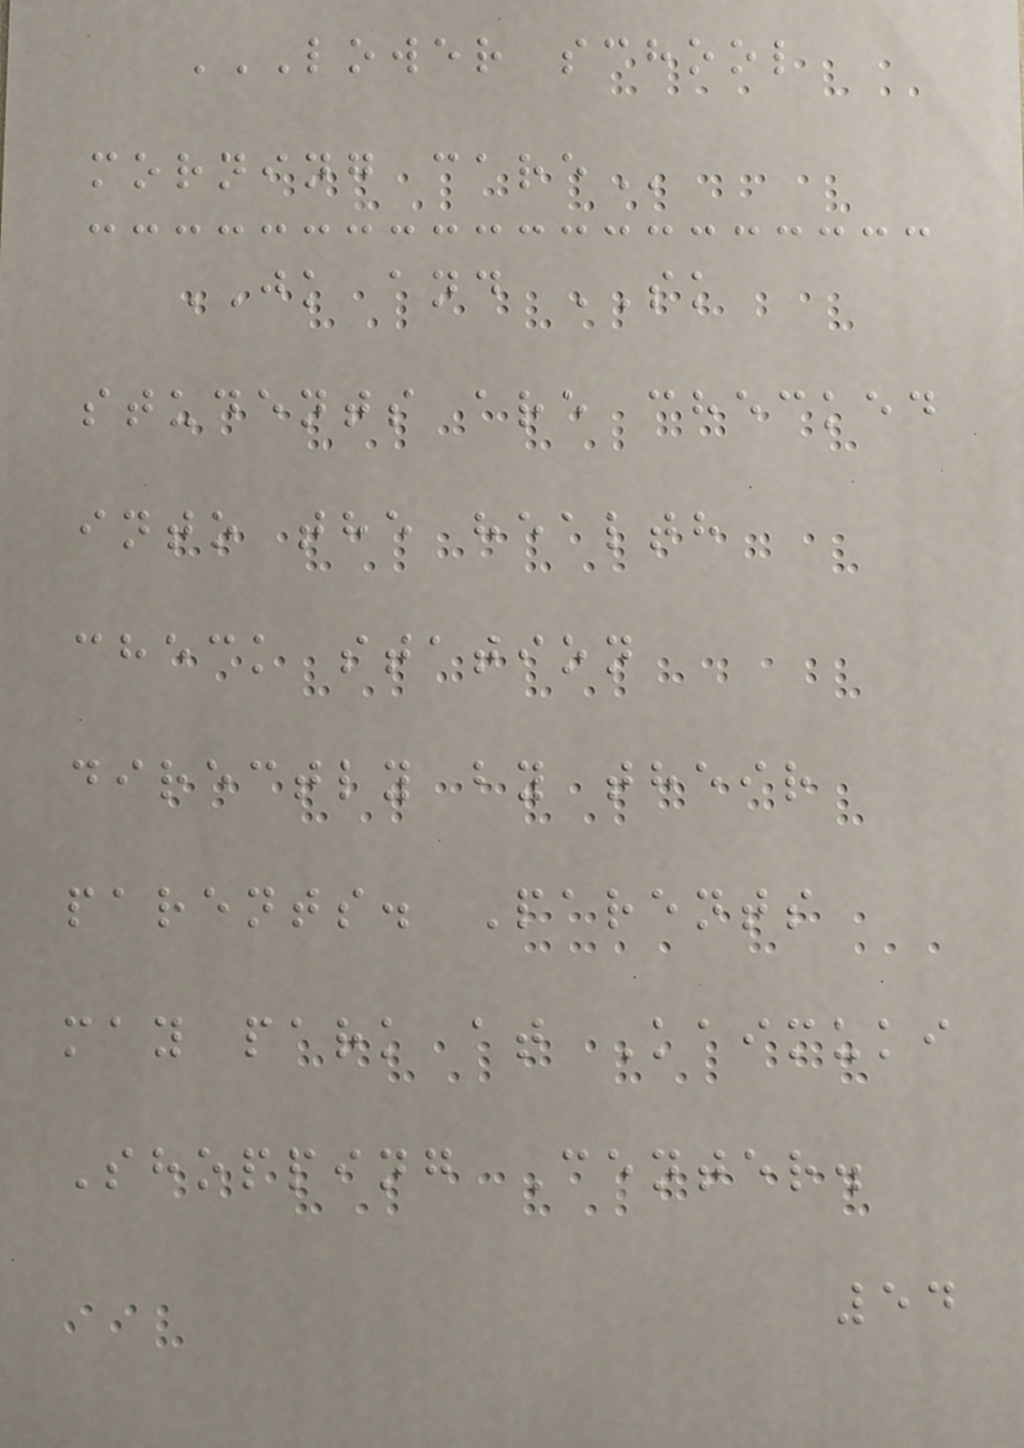LOWER SCHOOL
MORNING CARE
JK and SK
students are checked
into the health
check station
directly by their
parents. Parents
may park at Kaimuki
Shopping Center.
54
